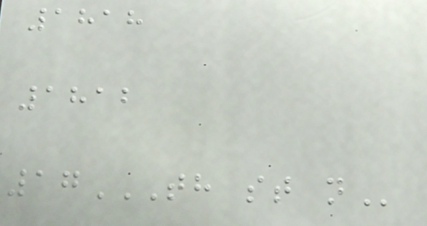1818
1812
17TH ST N
